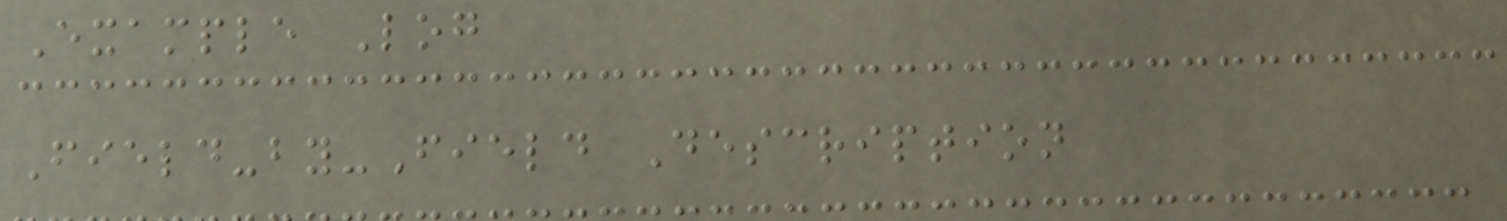Example Log
Field-by-Field Description
